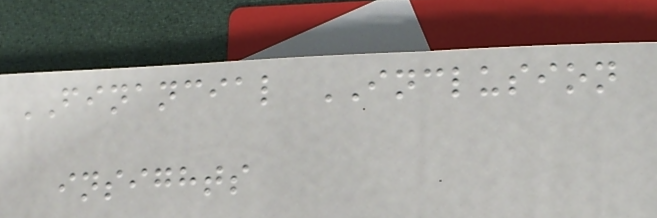FINANCIAL INCLUSION
insights
